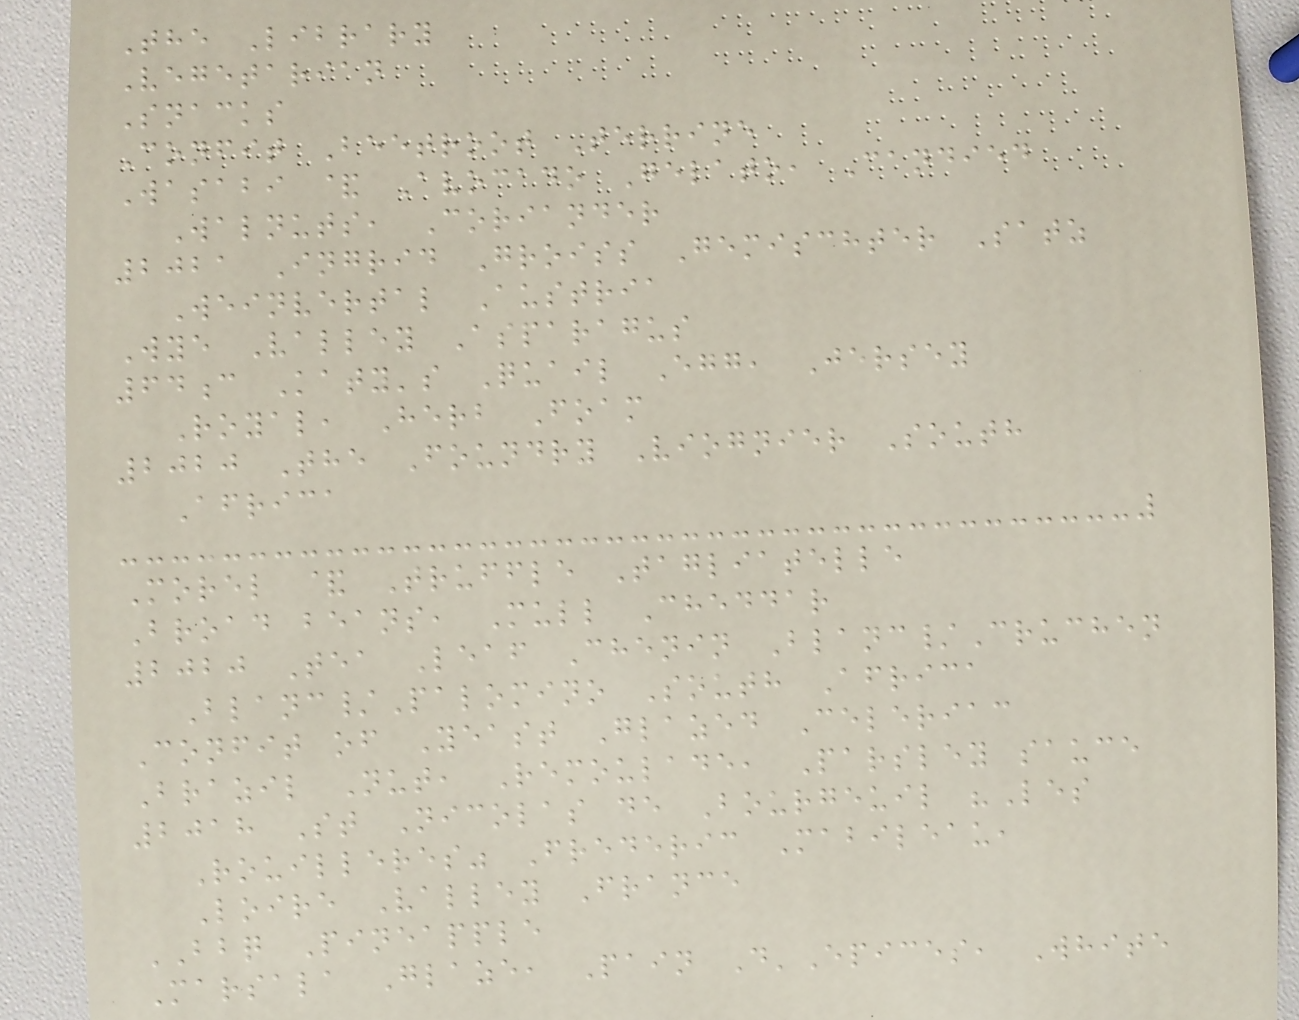The Library
Vegetarian
Snacks
Confit Beetroot Terrine
Wasabi & Avocado Gelato, Candied
Walnuts, Coriander
2021 Ingrid Groiss Gemischter Satz
Weinvertal Austria
Wye Valley Asparagus
64c Katy's Quail Egg, Jersey
Royal, Herb Foam
2020 The Foundry Viognier South
Africa
Morel & Truffle Tagliatelle
Broad beans, Mull Cheddar
2020 Tea Leaf Chenin Blanc/Cruchen
Blanc/Palomino South Africa
Confit of Yeast Glazed Celeriac
Brazil Nut, Remoulade, Parsley sauce
2018 St Nicolas de Bourgeuil "Les
Rouilleres" Frederic Mabileau,
Loire Valley France
BBQ Pineapple
Marsala Glaze, Pain D'Epices, White
